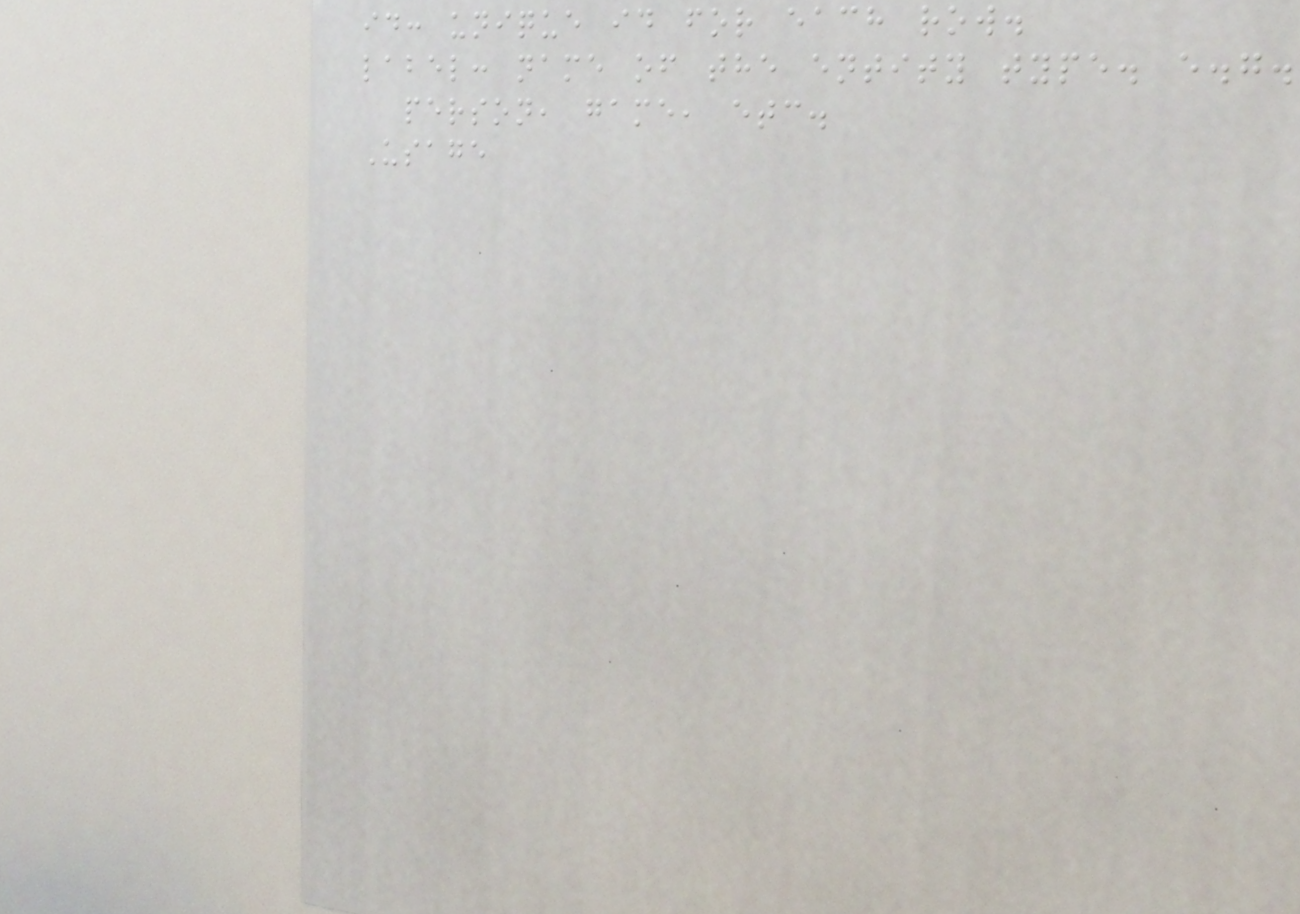id: unique id for each row.
label: name of the entity type. e.g.
person, game, etc.
Usage
